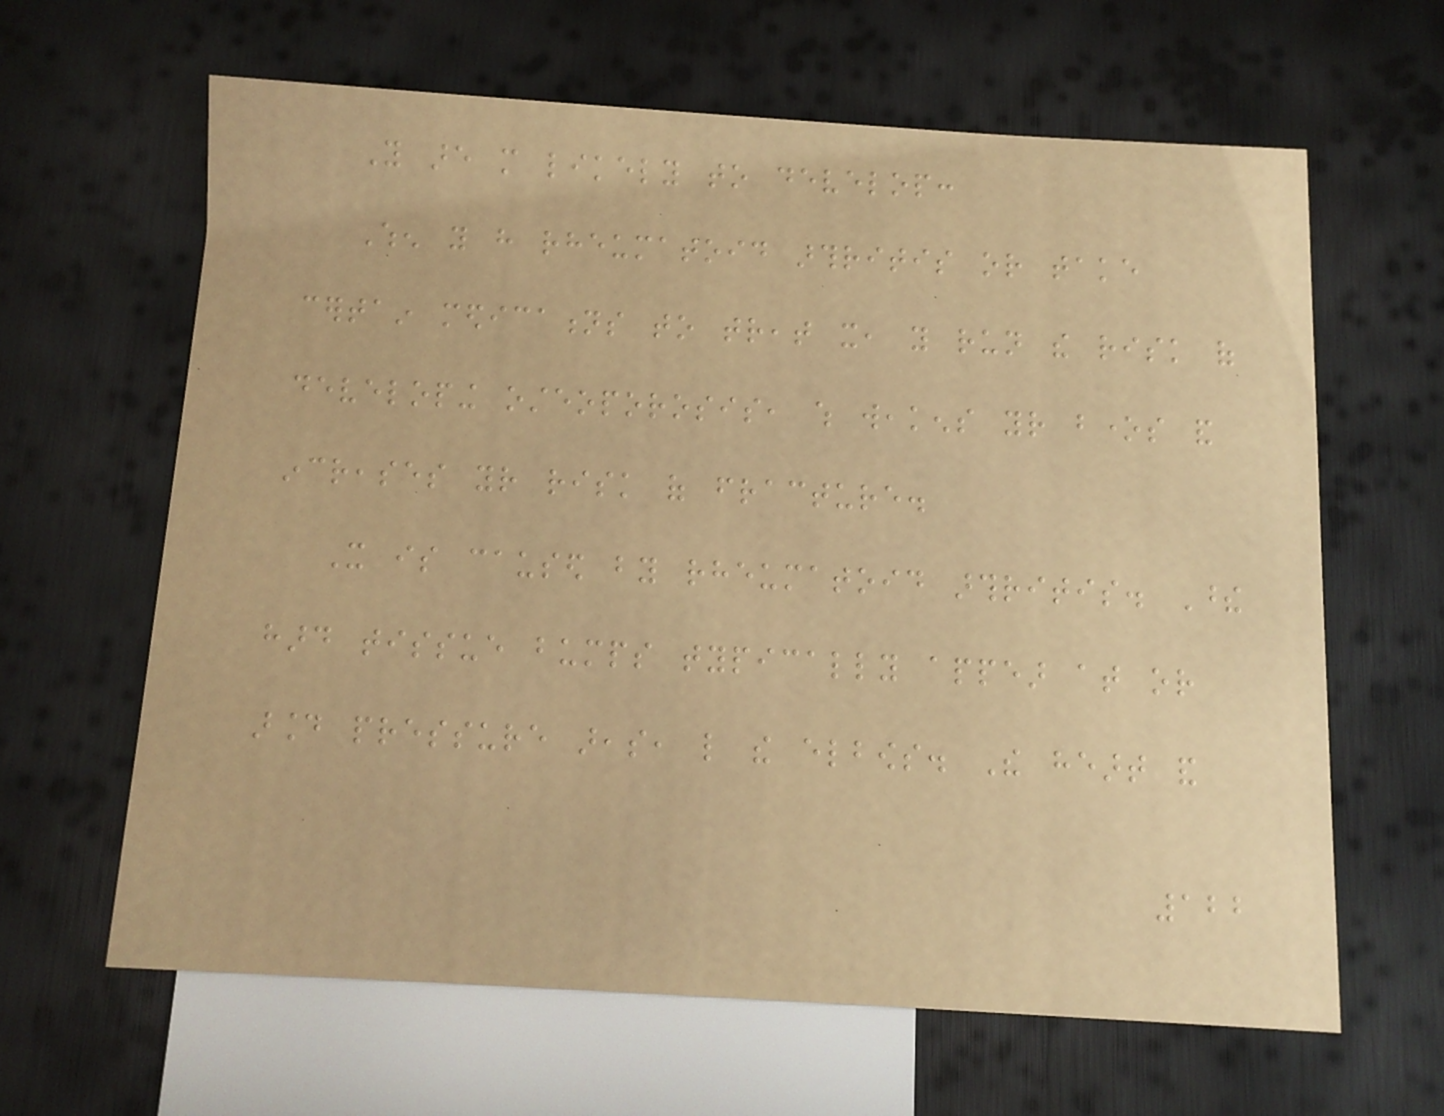You are more likely to develop:
When you have rheumatoid arthritis or take
certain medications to treat it, you run the risk of
developing osteoporosis, which weakens your bones and
increases your risk of fracture.
It is caused by rheumatoid arthritis. These
hard tissue bumps typically appear at or
around pressure areas, like the elbows. The heart and
122
